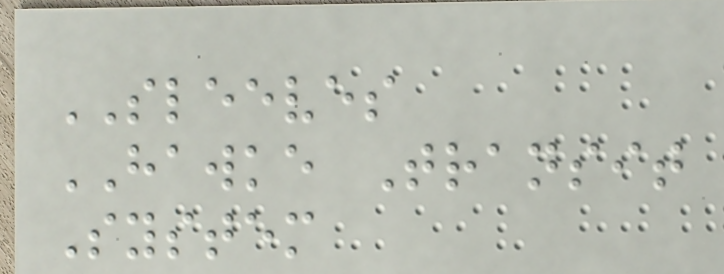SLEEVES
HAWKE Transit
System
